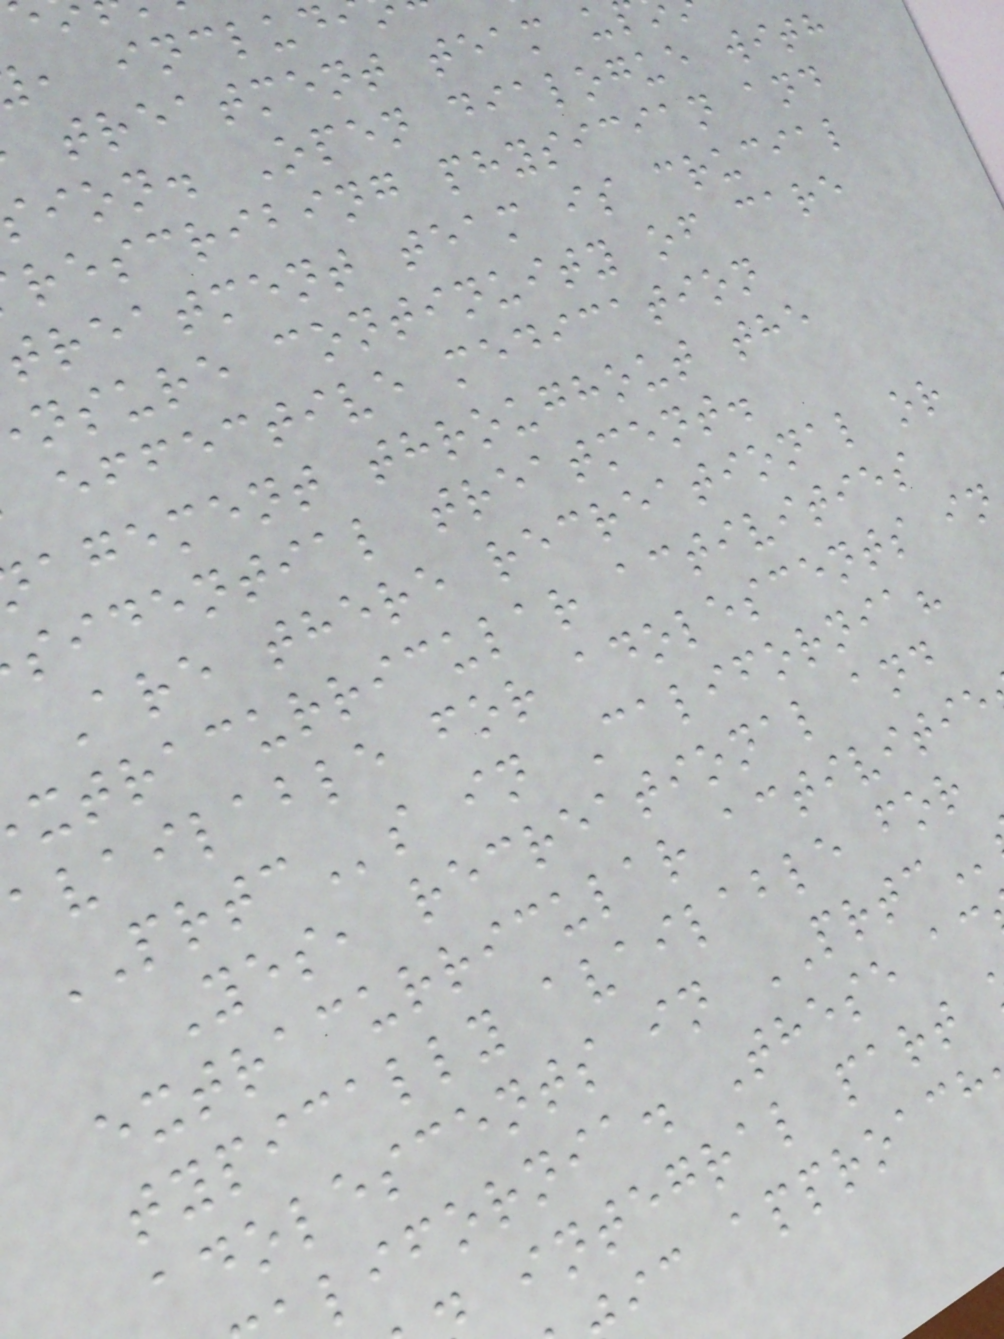, includ
treatment team u
ion. Open dialogue with
rescribing physician and
treatment team is crucial
nsure continuity of care
effective medication
agement throughout the
sidential treatment.
Are there recreational or
xtracurricular activities
available for adolescents in
PRTCs in California?
Yes, recreational and
extracurricular activitie
typically available for
adolescents in PRTC
lifornia. These ac
integral part
ic approach
